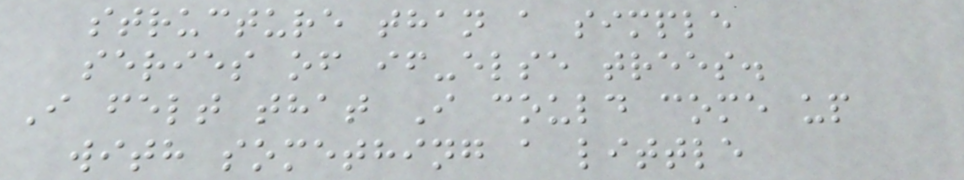structure than a simple
series of if-else trees.
I felt that I could come up
with something a little
